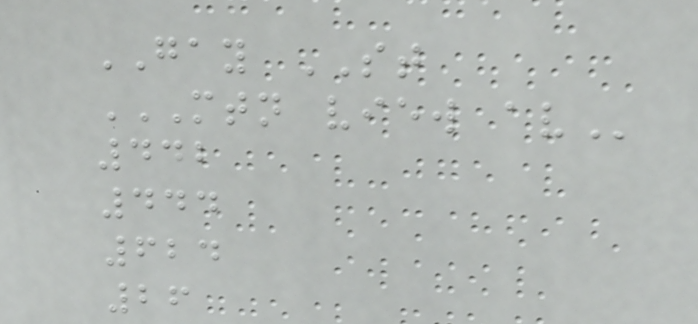GAY ST
MTN VIEW AV
442
444
624
26
